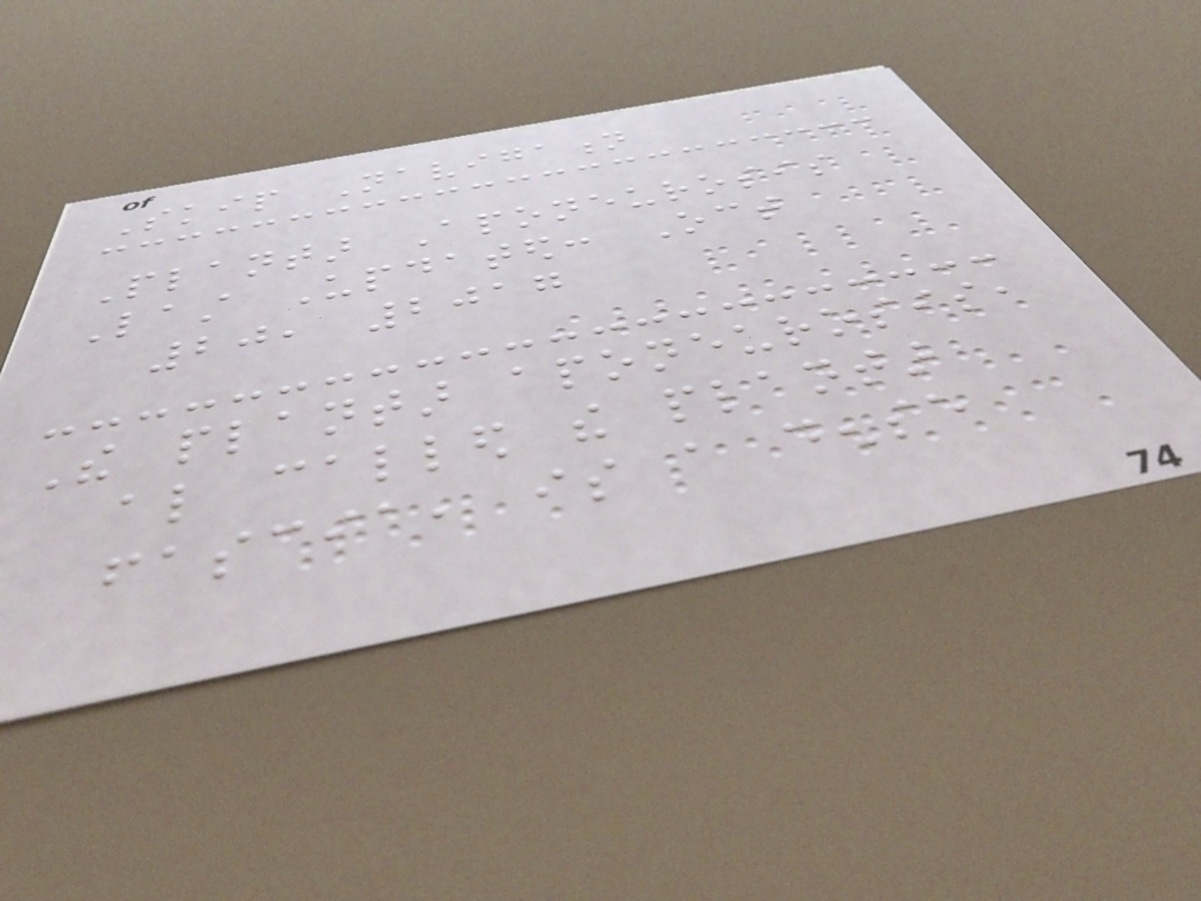Skip Navigation
Plantar Aponeurosis
Last Updated: Oct
20, 2017
The plantar aponeurosis,
also called the plantar
fascia, is a dense
